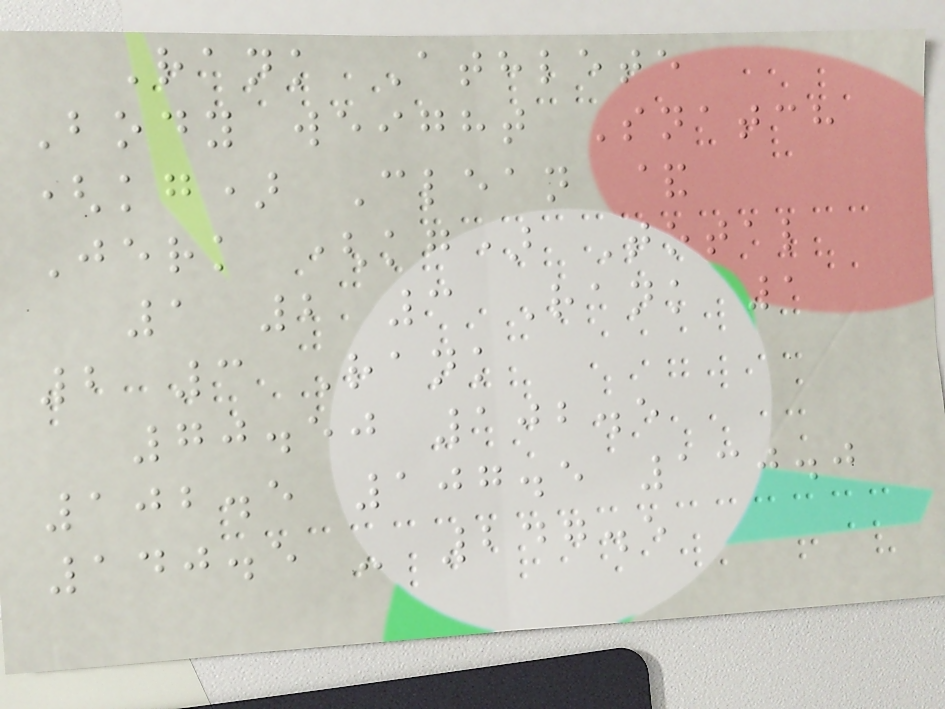Rank Athlete
Body weight Snatch
(kg) Clean &
Jerk (kg) Total
1 2 3 Rank 1
2 3 Rank
70.50 102.5
102.5 107.5 130.0
140.5 - 247.5
